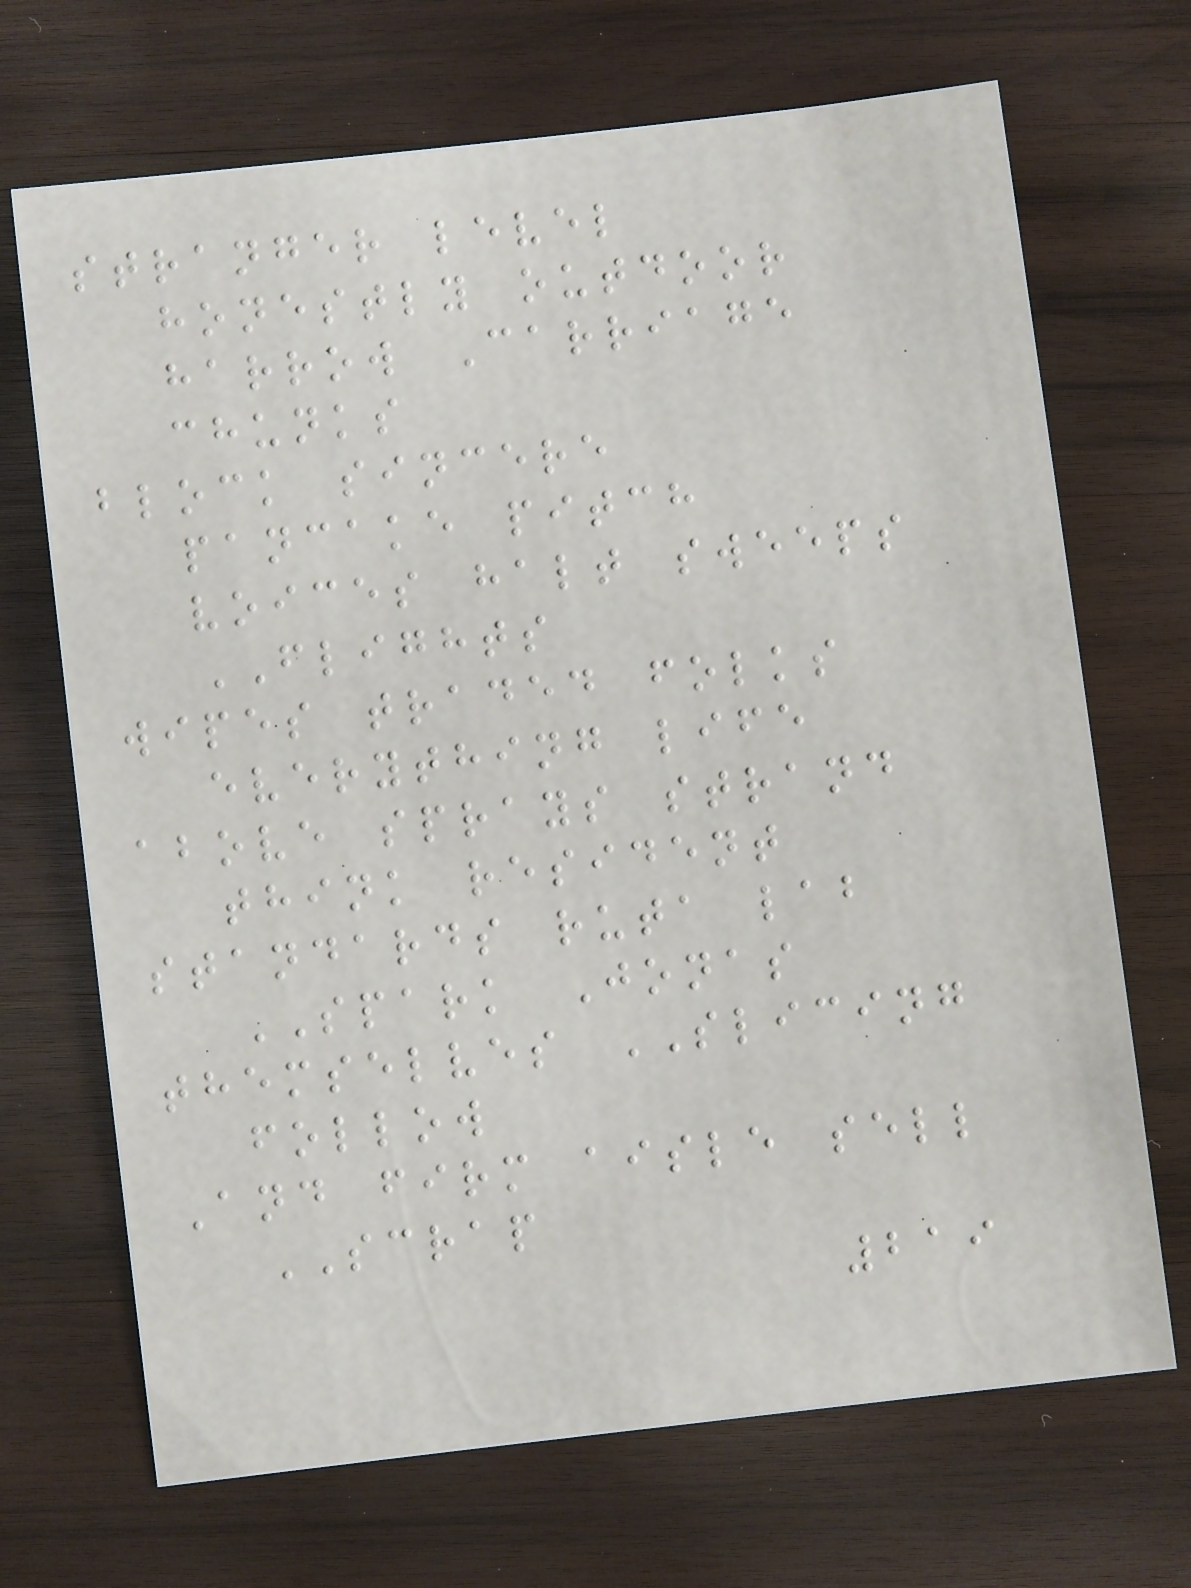stranger level
honestly outdoor
harrow Carriage
chunks
block sincere
pancake pitch
voices halt sweeps
FLIGHTS
wipes traded folks
everything life
above sprays strand
think resident
standards ruta lab
SPARK Jonas
themselves SLICING
follow
And firm aisle sell
SCRAP
219
